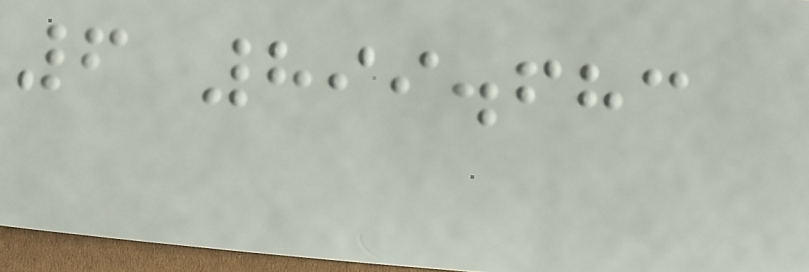6 899.683
